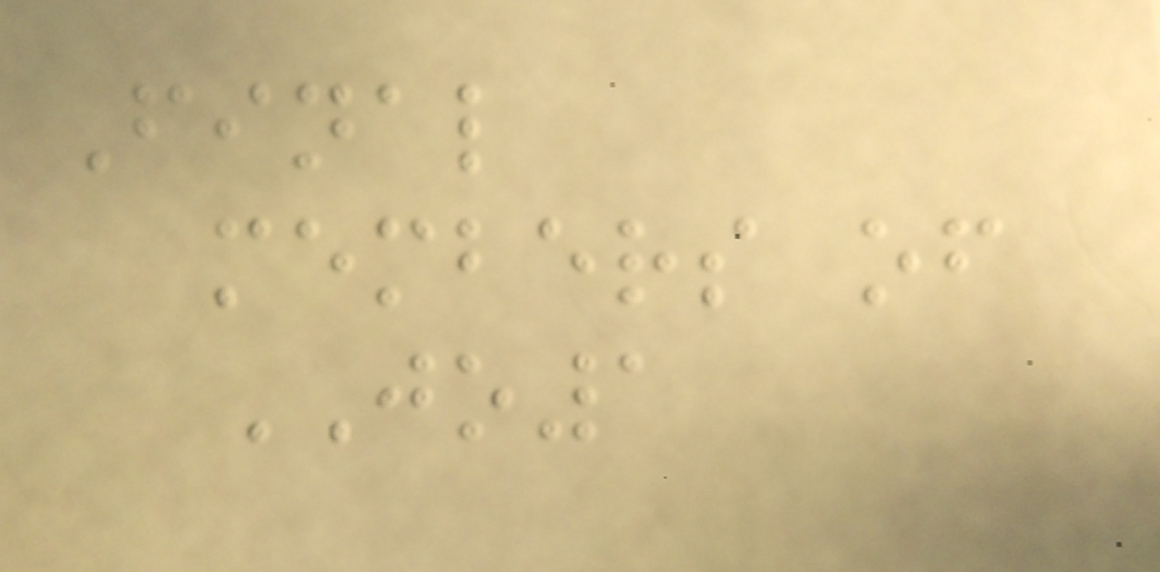Final
members of
JO1
